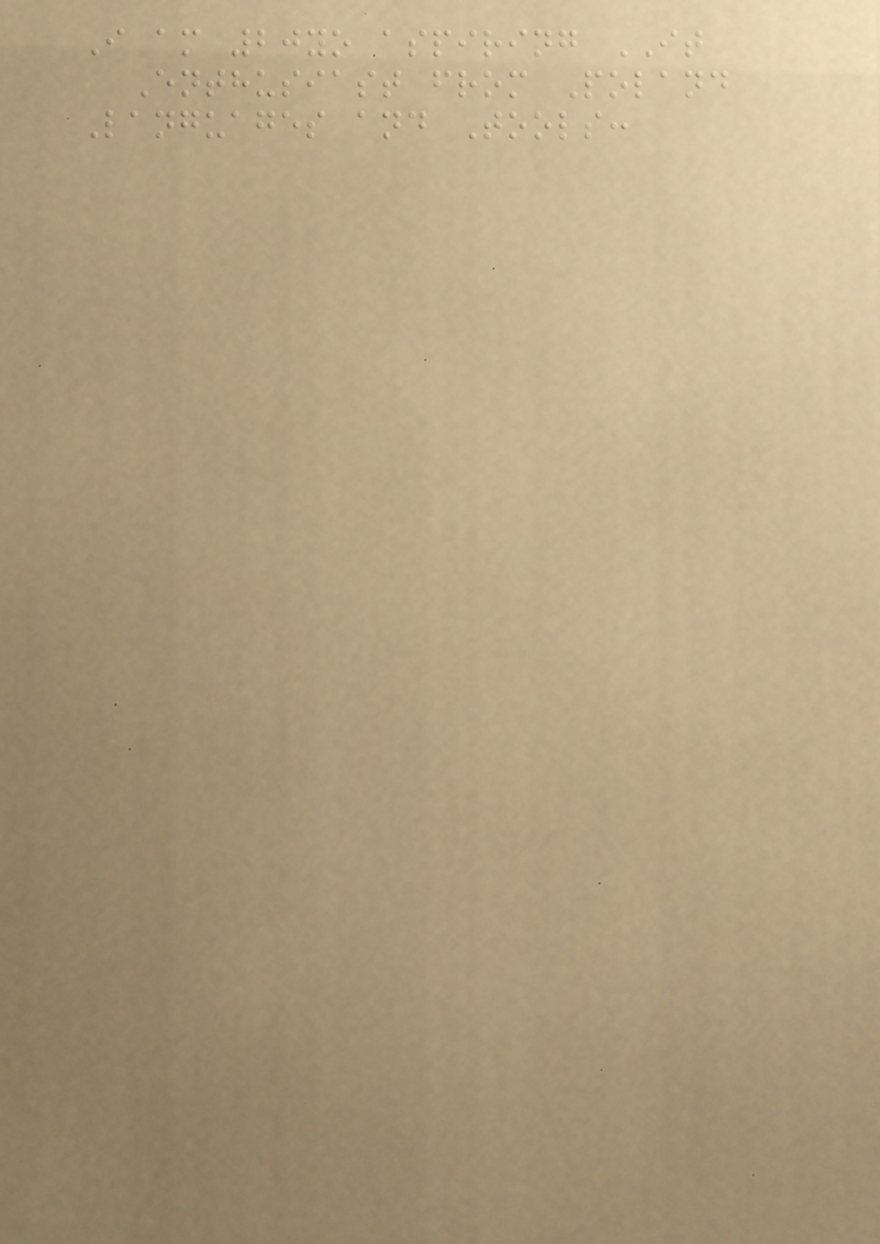I am 20yo aspiring IT
Enthusiast from Poland
Languages and Tools:
